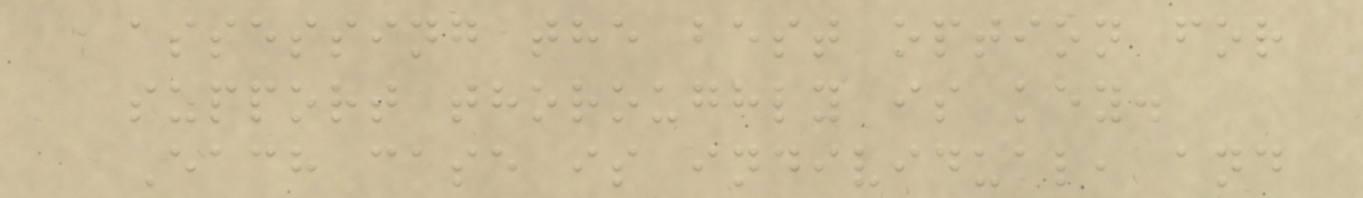assessing the best option for
support thoroughly is key.
Each case is individual, and
